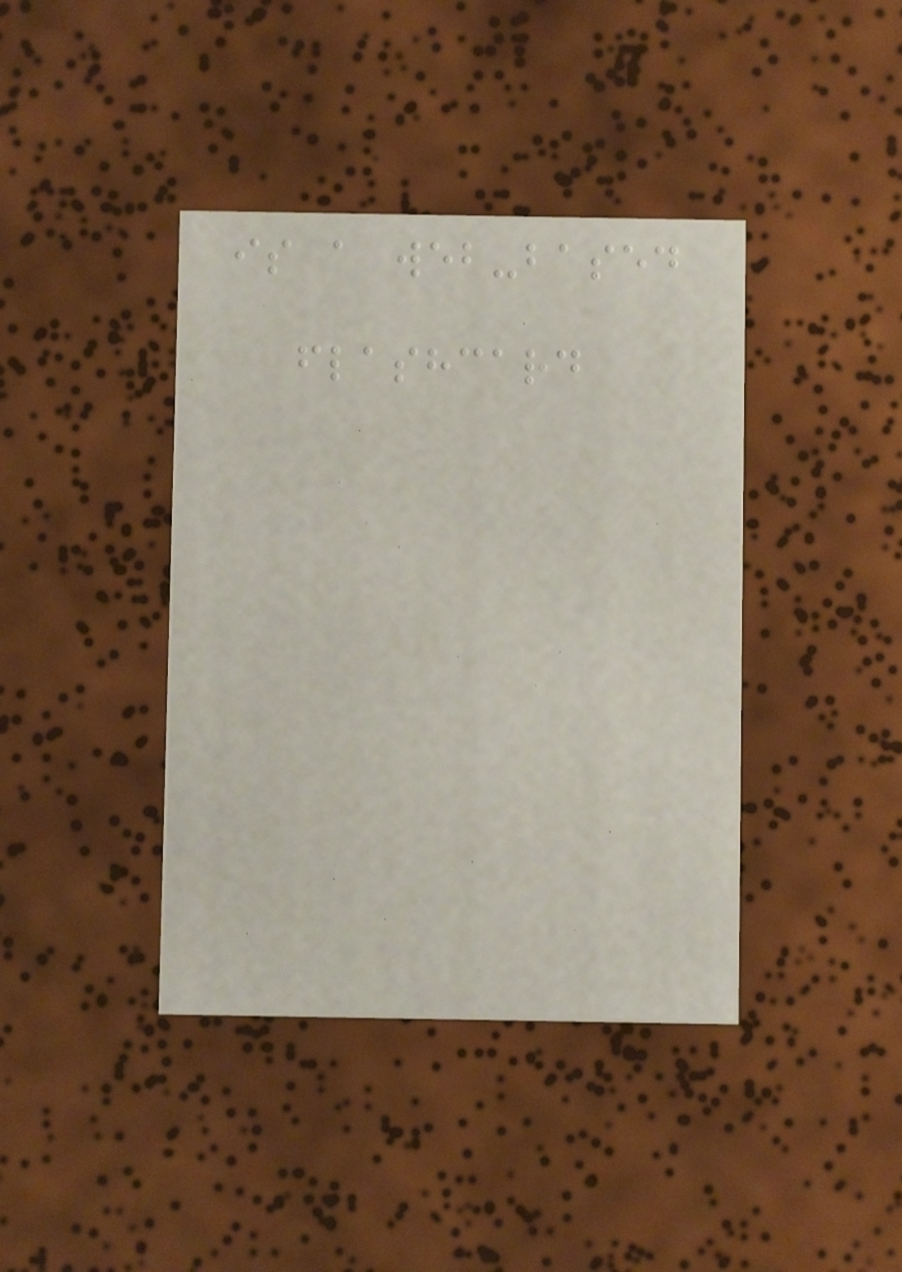is a web-based
flashcard
